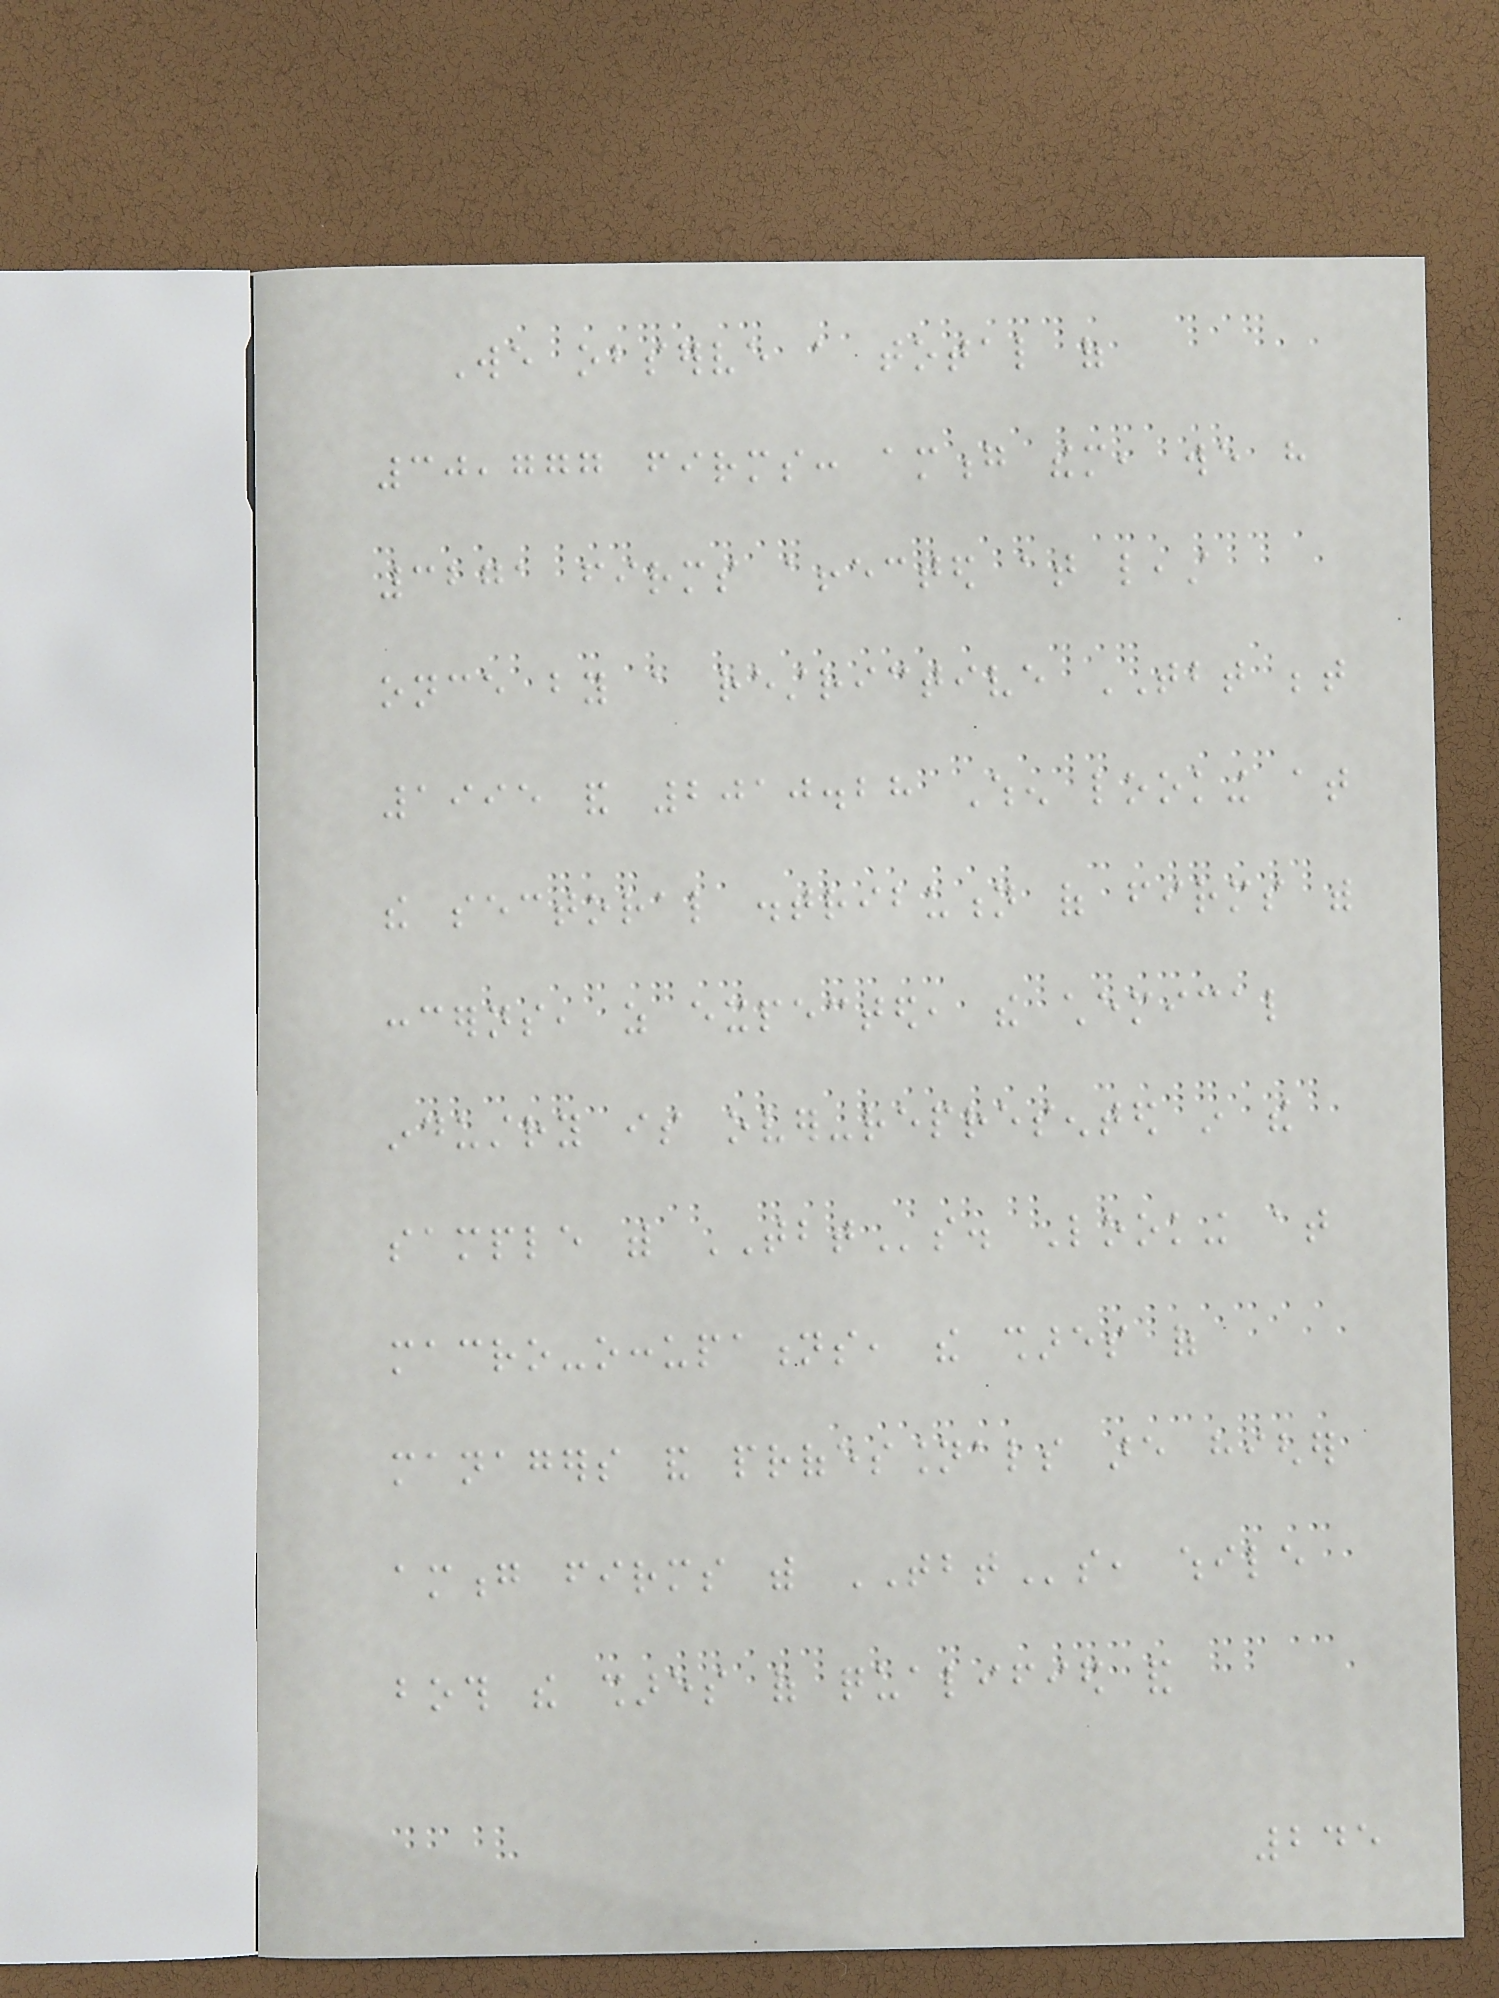We observe a total of
30,777 firms: among them, we have
3271 firms affected at least
once by a restrictive TBT between
1995 and 2010.28 When looking at
the sectoral distribution of firms with
concerns, as expected, the chemical
industry is over-represented in the
sample with TBTs. Looking at
macro-occupations, the shares of
managers and professionals are higher
among firms with TBTs, while
both the shares of qualified and
245
